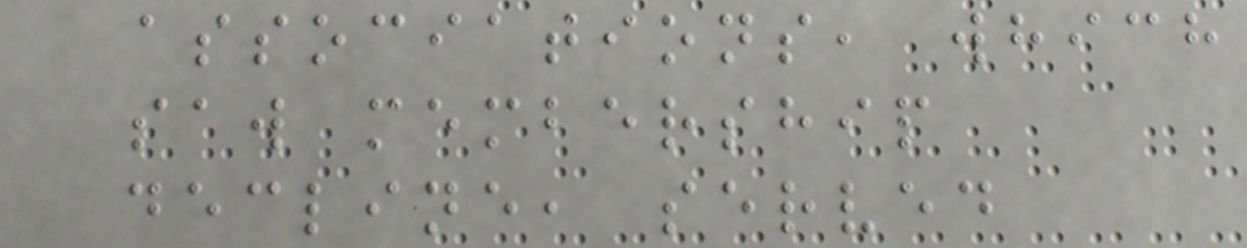associations, which
saw membership
decline, served
